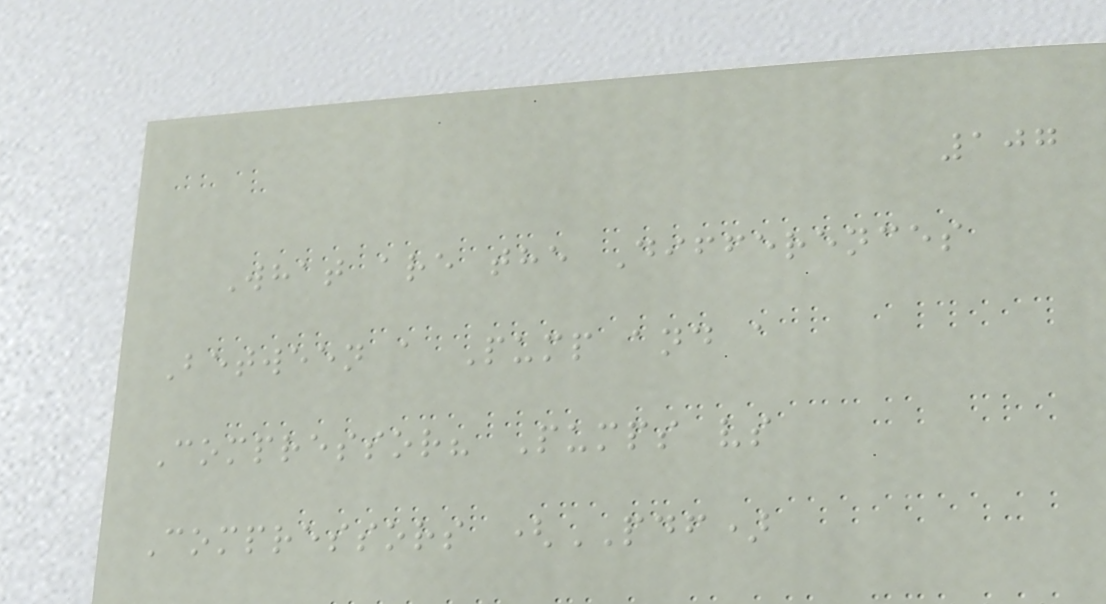107
What are the Differences
Between a Pump and a
Compressor? Pumps vs
Compressors (PDF)
